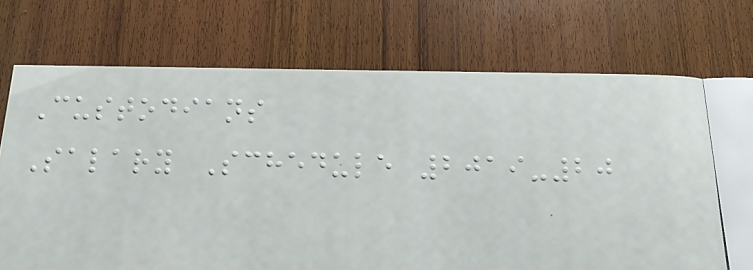Custodians
Salary Schedule 2019-20
